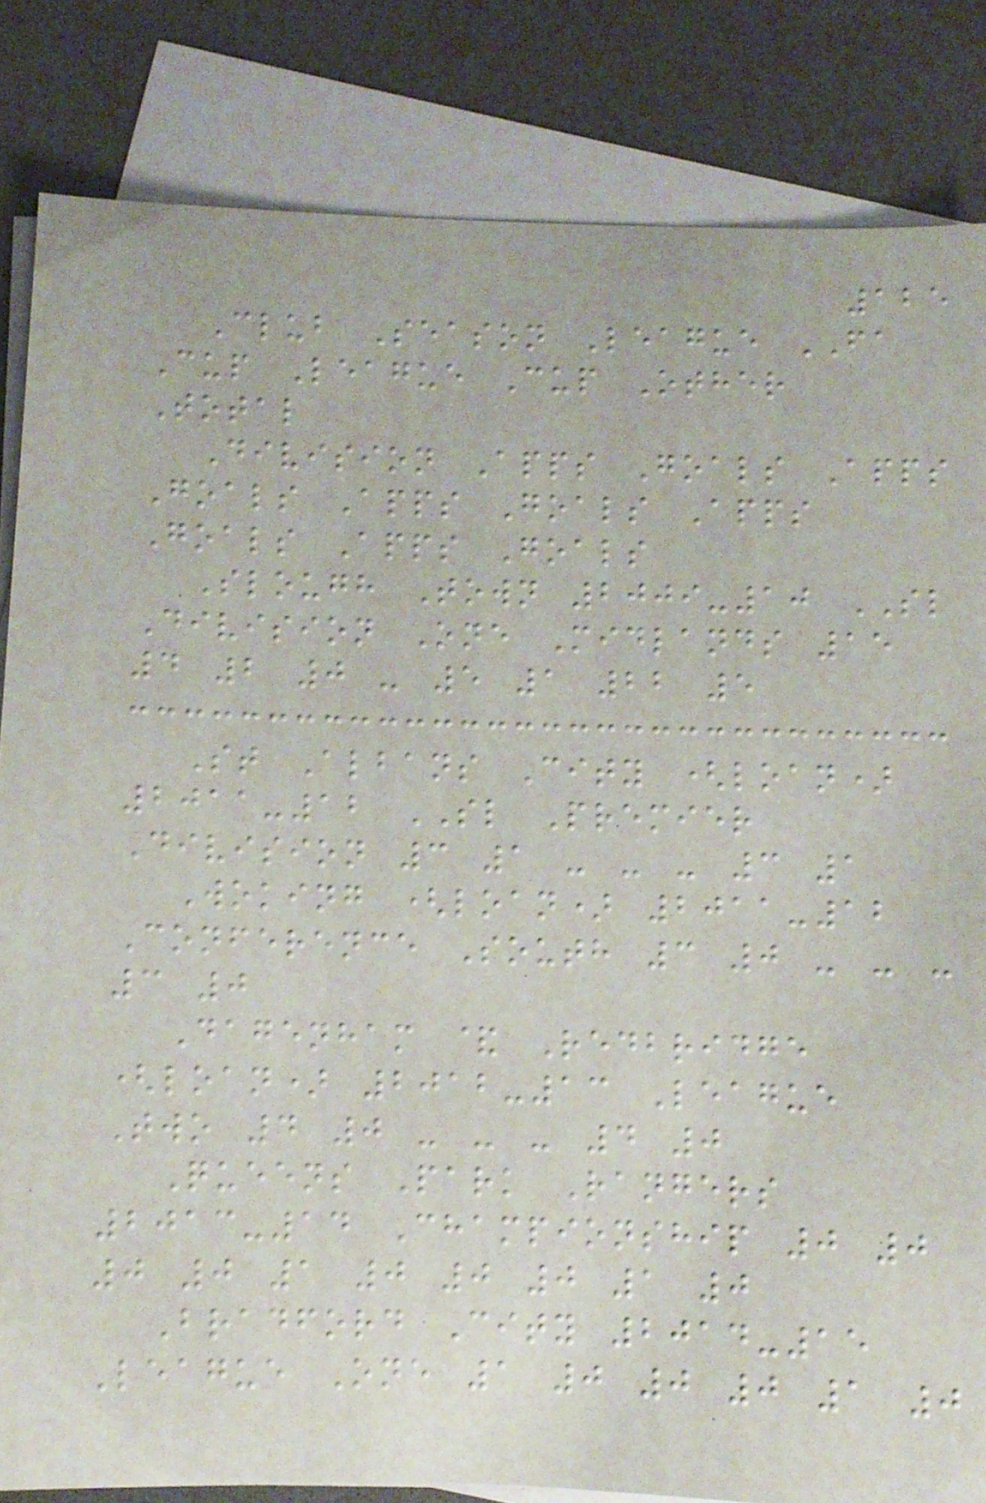125
Club Season League FA
Cup League Cup Other
Total
Division Apps Goals Apps
Goals Apps Goals Apps
Goals Apps Goals
Slough Town 2009-10 SL
Division One Midlands 15
4 2 0 - 5 1 22 5
St Albans City (loan)
2011-12 SL Premier
Division 3 1 - - - 3 1
Woking (loan) 2011-12
Conference South 3 0 - - -
3 0
Dagenham & Redbridge
(loan) 2012-13 League
Two 4 0 - - - 4 0
Queens Park Rangers
2013-14 Championship 0 0
0 0 1 0 0 0 1 0
Bradford City 2014-15
League One 1 0 0 0 1 0
